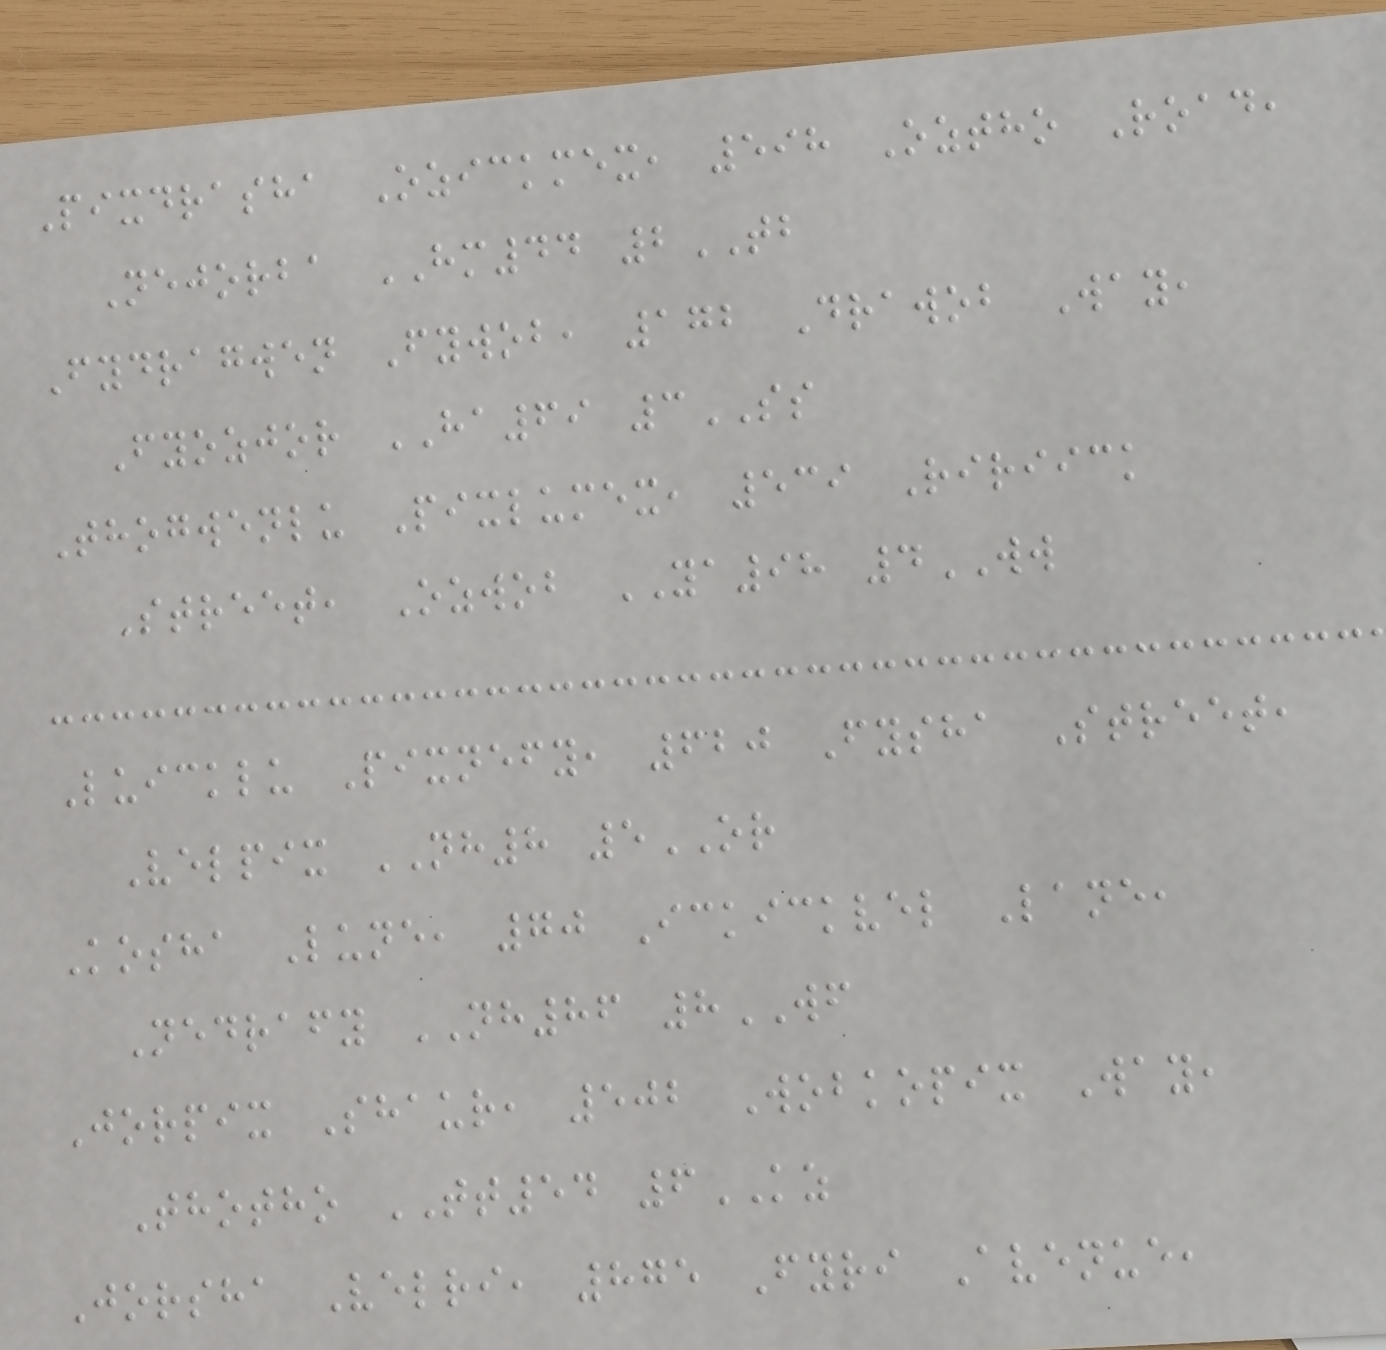Pixdrasha Ozickmex, 598 Oztho Road,
Nejorba HM44 2TB
Fydragwen Fywob, 172 Drawob Way,
Fyozjor HA69 3SS
Thogwenlu Pixlumex, 539 Ririick
Street, Ozwob YA98 4WW
Luicklu Pixnefy, 620 Fysha Street,
Velpix NH8 5OR
Kosha Lune, 70 Ickickvel Lane,
Nedrafy NH86 8WF
Jorpix Shaur, 502 Wobkopix Way,
Thotho TT54 6KZ
Jorsha Velri, 875 Fyri Avenue,
